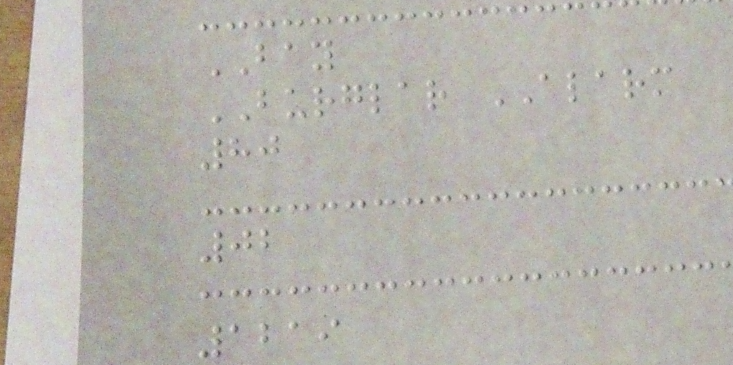BAY
BURGLAR ALARM
80
02
1219
